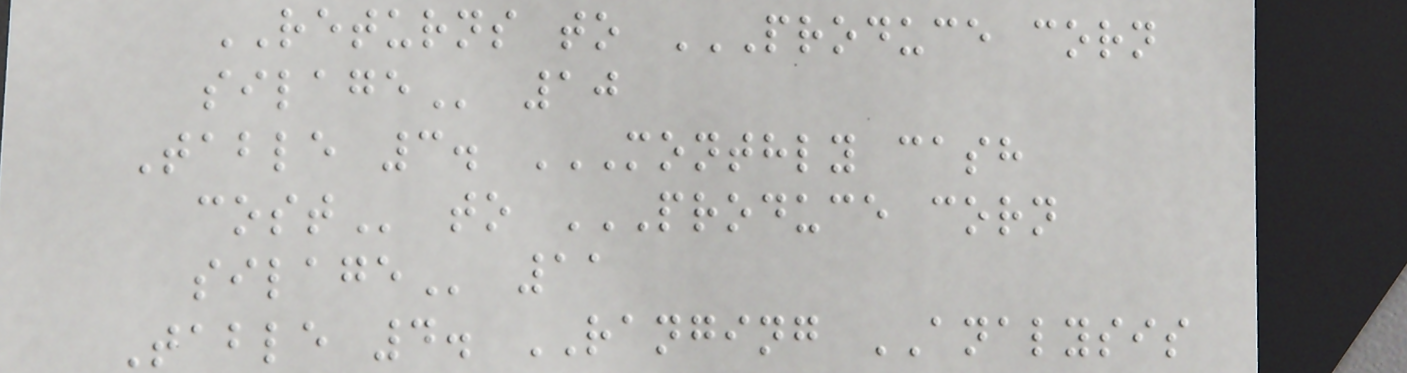RETURNS to PRODUCE CORN
SILAGE 10
Table 3. MONTHLY CASH
COST to PRODUCE CORN
SILAGE 11
Table 4. RANGING ANALYSIS
